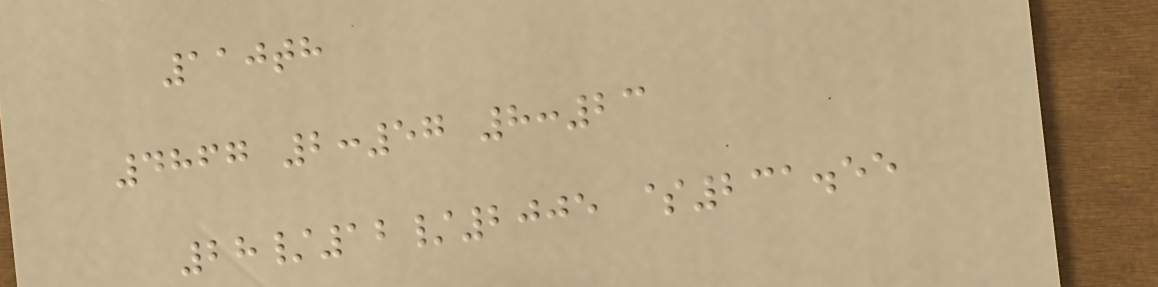110th
4867 2:57 8:23
28/12/2005 $231.55
